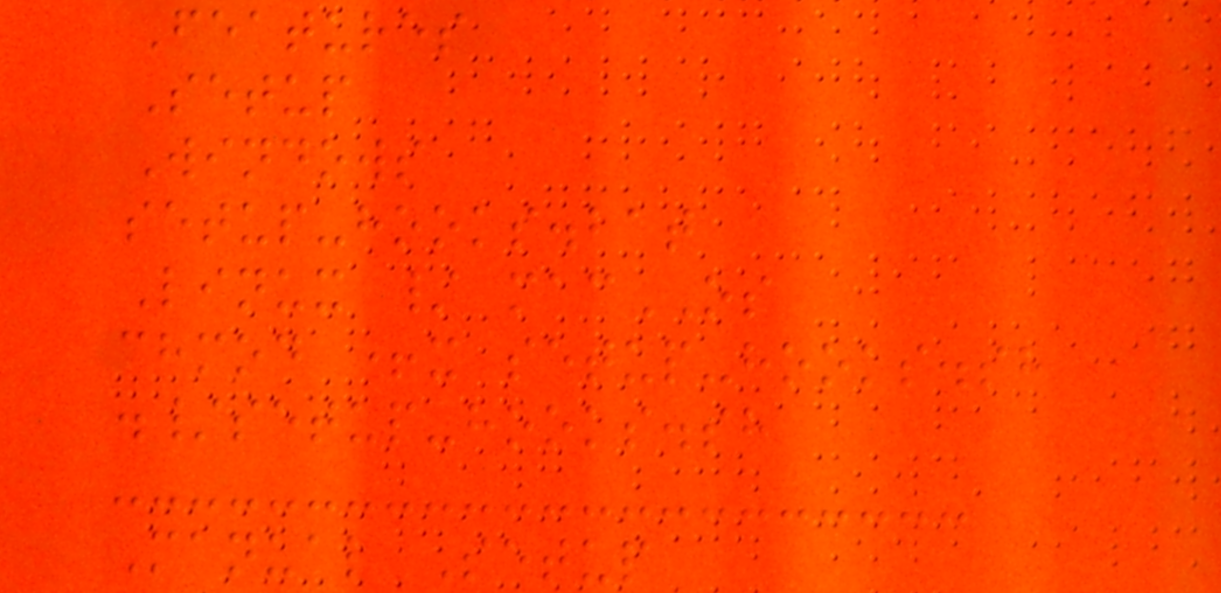Features
Setup
Windows
setup-hooks.bat
Linux / macOS
chmod +x setup-hooks.sh
./setup-hooks.sh
Manual Setup
